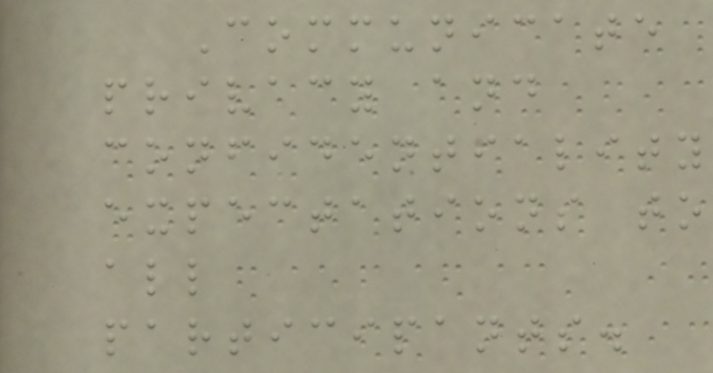Communicate
privacy and
confidentiality
expectations to
all
participants.
